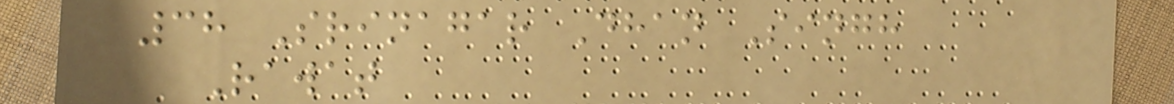38 Srinagar Dhan Singh
Rawat
